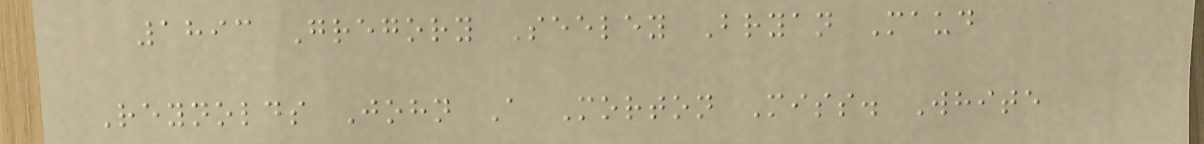1893 Gregory Seeley Bryan Maud
Reynolds John A Morton Miss. White
